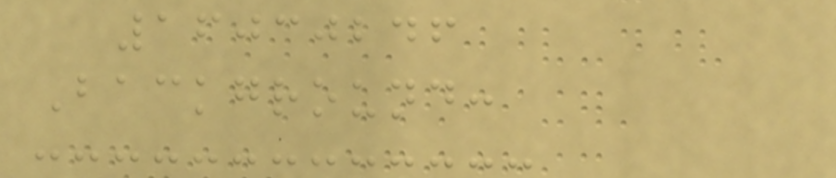16030246
Background:
